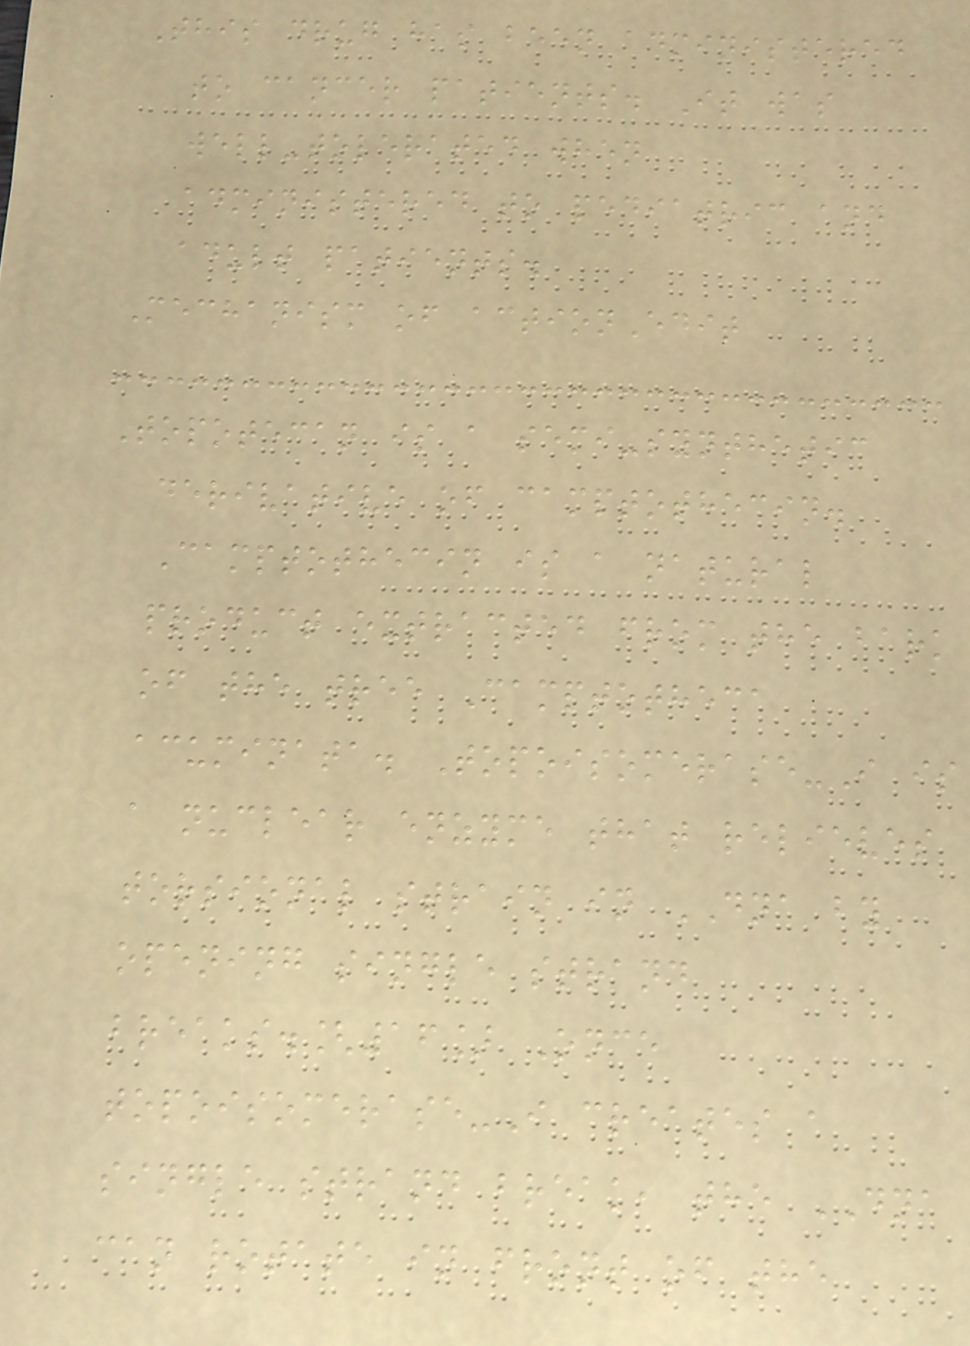This drug has been administered
to cancer patients. It was
well-tolerated when
administered to pediatric and
adult patients.
Mechanism of actionEdit
Topotecan is a semi-synthetic
derivative of camptothecin.
Camptothecin is a natural
product extracted from the bark
of the tree Camptotheca
acuminata. Topoisomerase-I is
a nuclear enzyme that relieves
torsional strain in DNA by
opening single strand
breaks.[16] Once
topoisomerase-I creates a
single strand break, the DNA
can rotate in front of the
